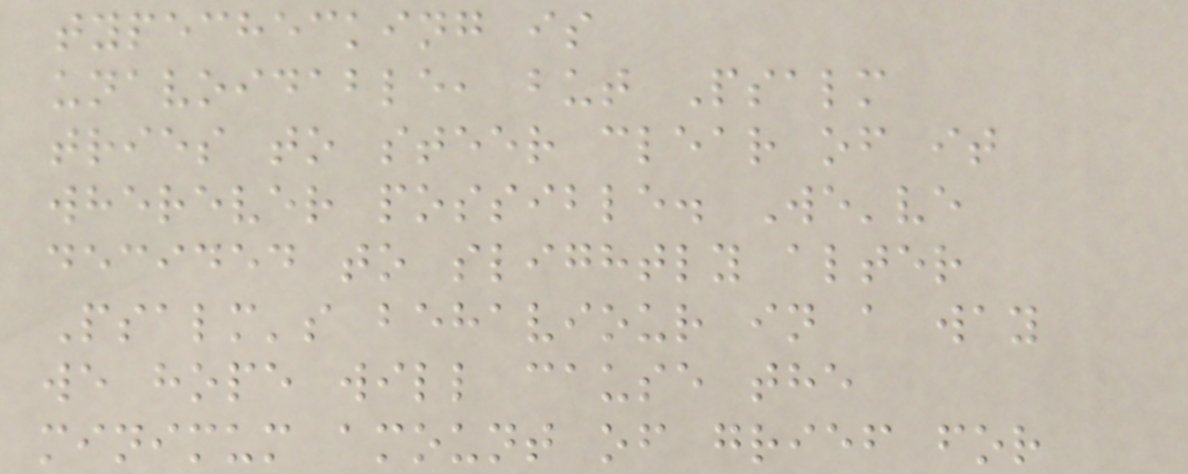typechecking is
unavoidable, but Psalm
tries to steer clear of it
wherever possible. We've
decided to slightly alter
Psalm's behaviour in a way
we hope will cause the
minimum amount of grief for
